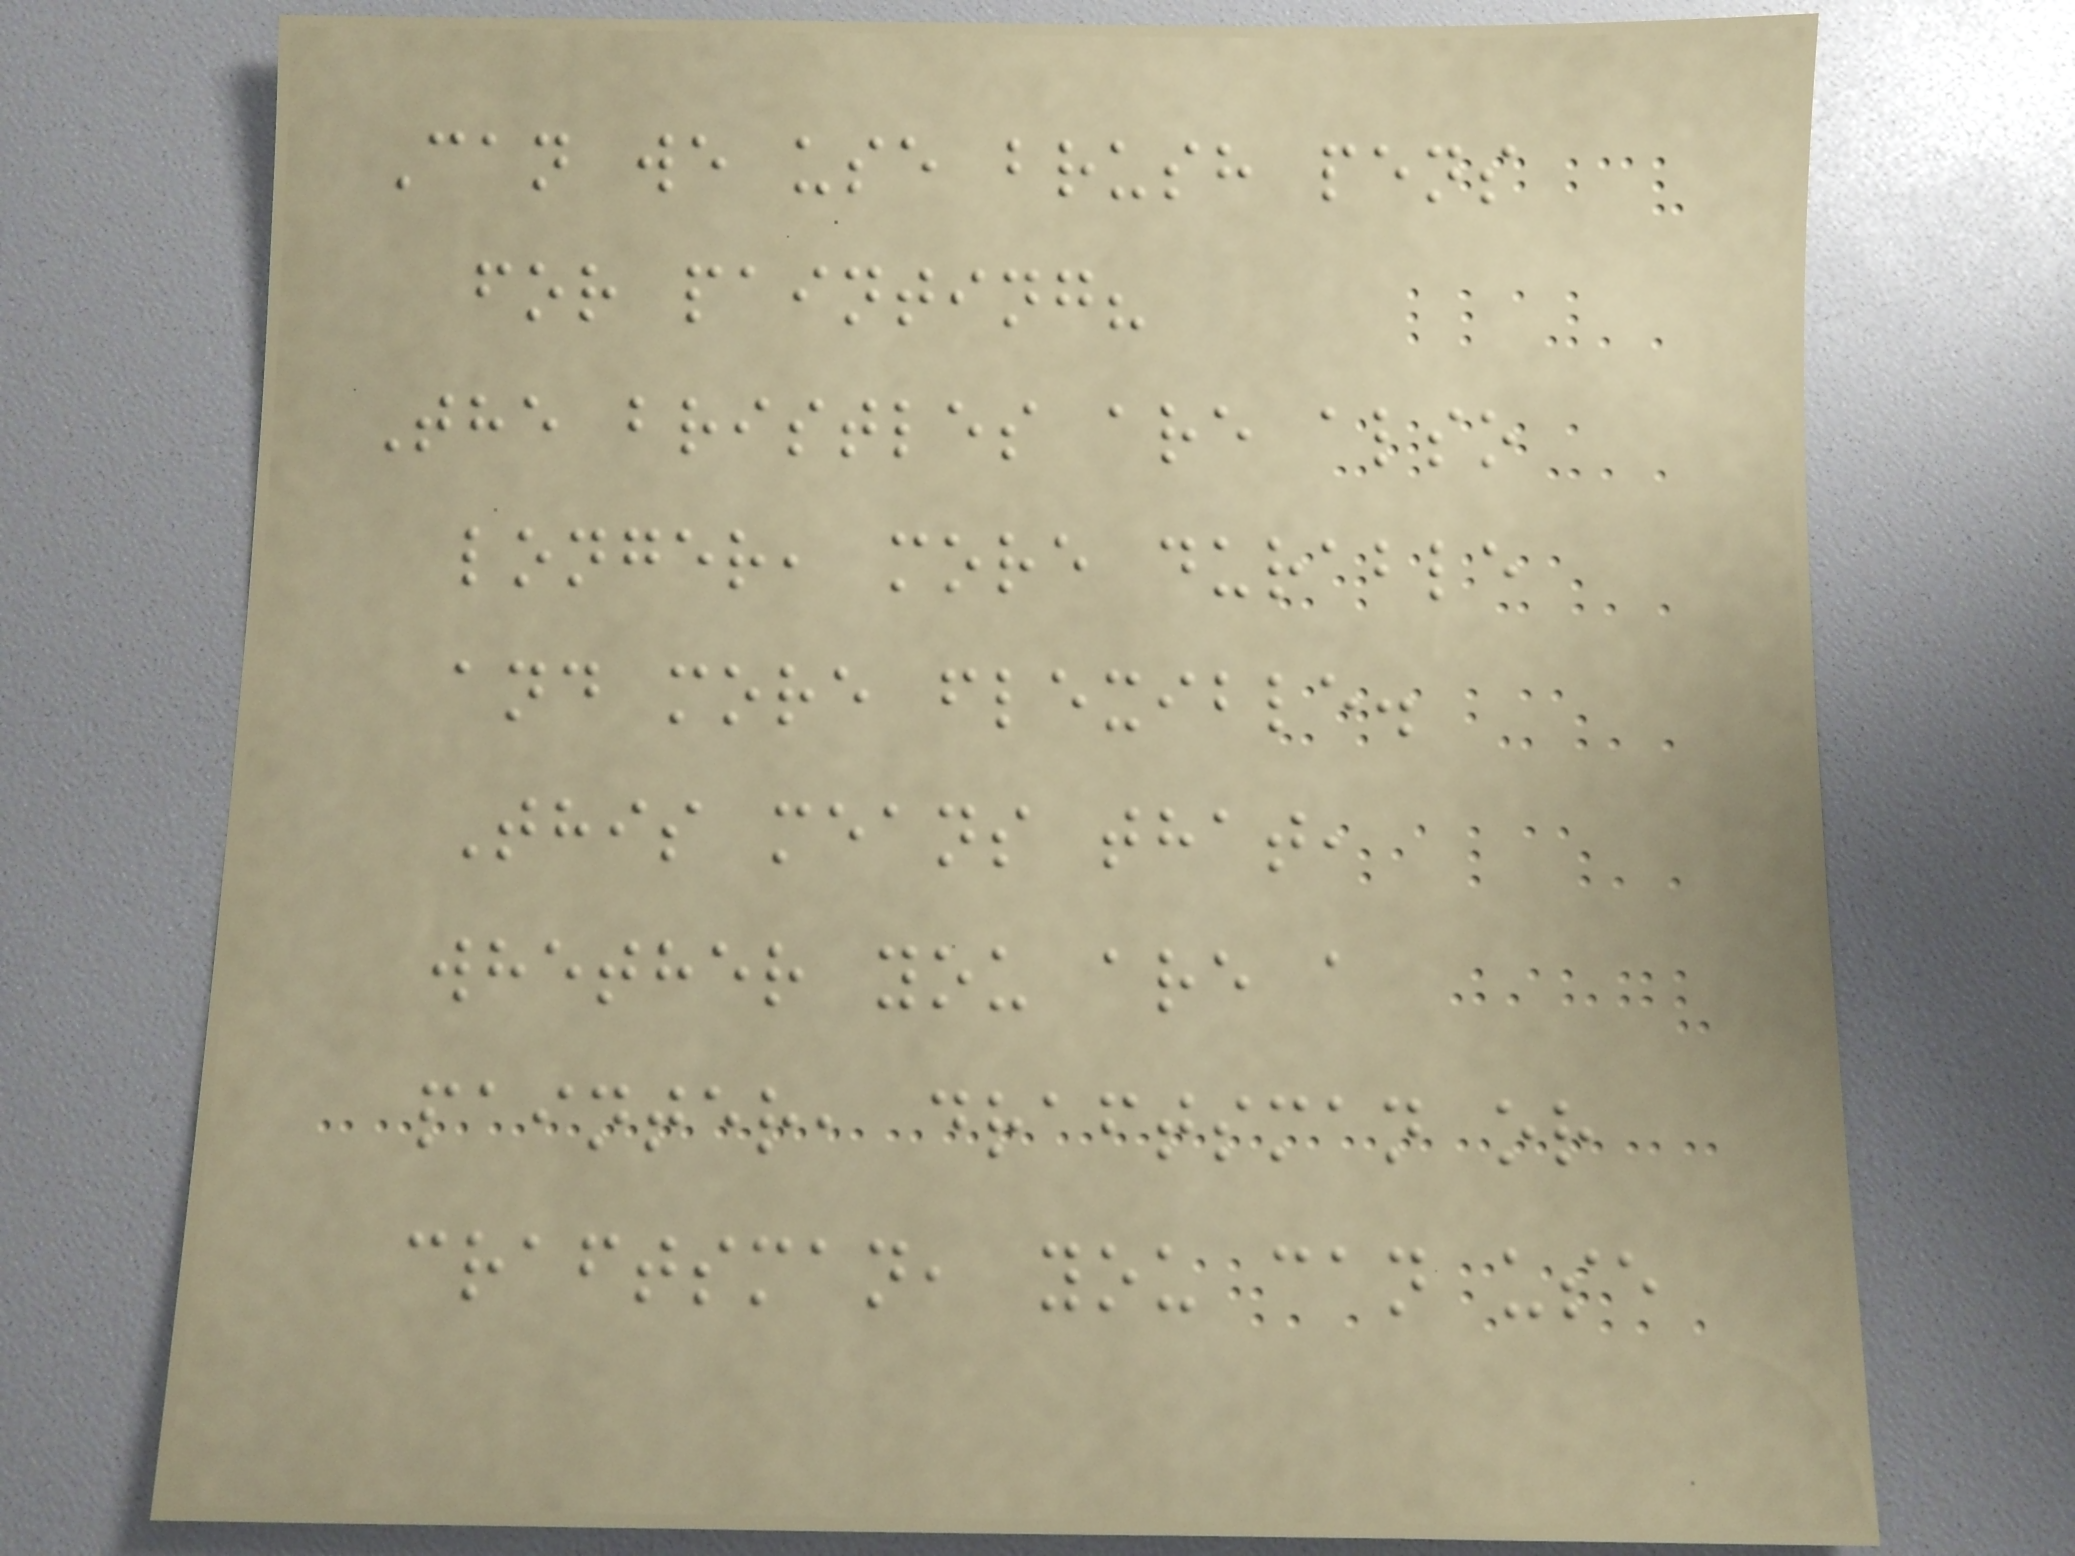Can we use brush pens
for painting?
The bristles are also
longer, more durable
and more flexible.
This means that,
whether you are a
painter, draftsman or
craftsman, you can use
